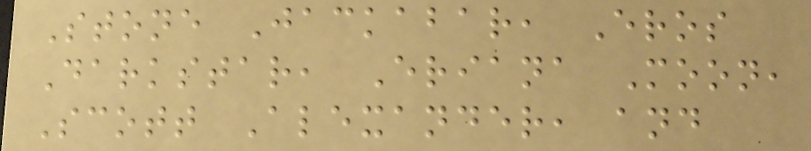Stone Jackabar, Eros
Darkstar, Eriana Moon,
Scott Alexander, and
